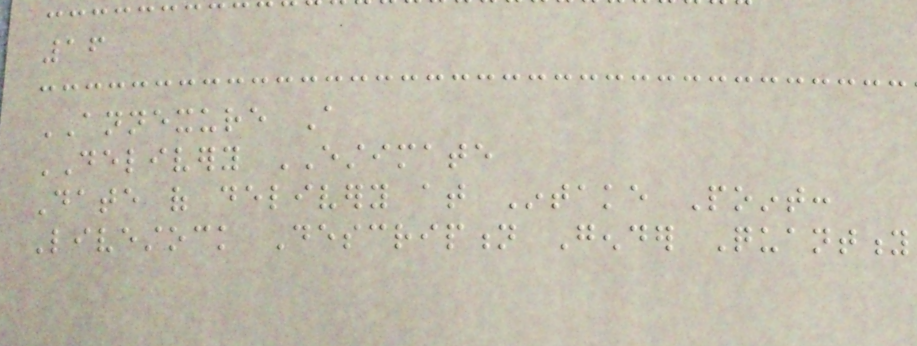16
ANNEXURE A
DELIVERY ESTIMATE
Date of delivery at Intake Point:
Livestock Description Gender Quantity
